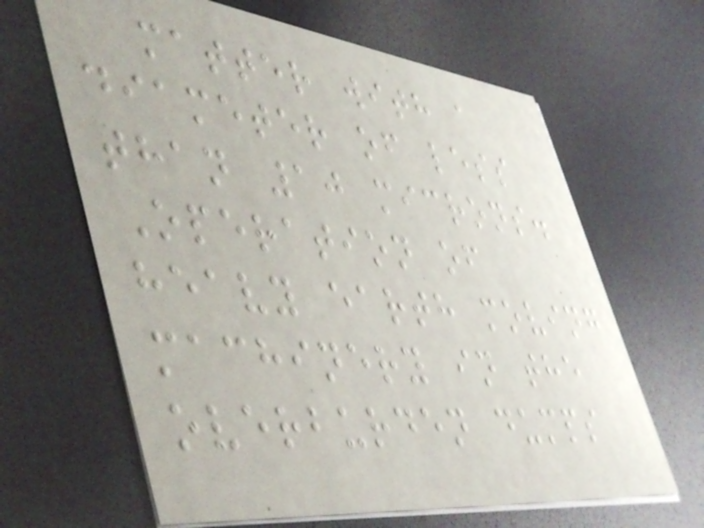matter with a
diameter of less
than 10 microns.
Operation of
heavy earth moving
machinery in the
overburden dumps
